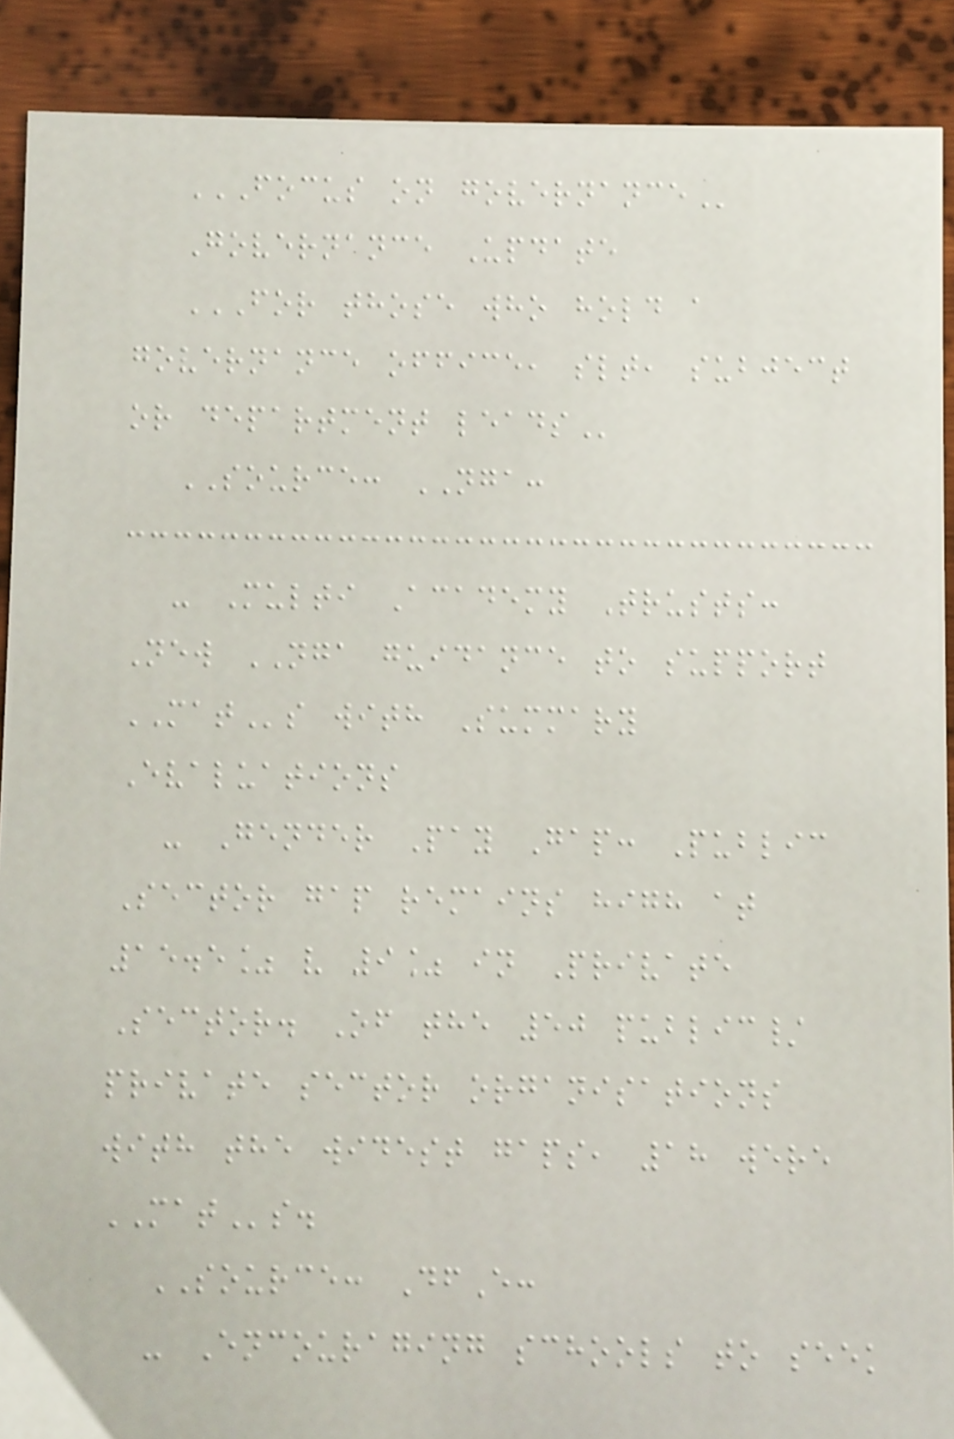FOCUS ON GOVERNANCE
Governance Update
FOR THOSE WHO HOLD A
GOVERNANCE OFFICE, SLT, SUBJECT
OR DEPARTMENT LEADS
SOURCE: NGA:
- Multi Academy Trusts:
New NGA guidance to support
MATs with Summary
Evaluations
- Gender Pay Gap: Public
Sector gap remains high at
15.5% v 9% in Private
Sector. Of the 50 public/
private sector organisations
with the widest gaps, 18 were
MATs.
SOURCE: DfE:
- Encouraging schools to seek
